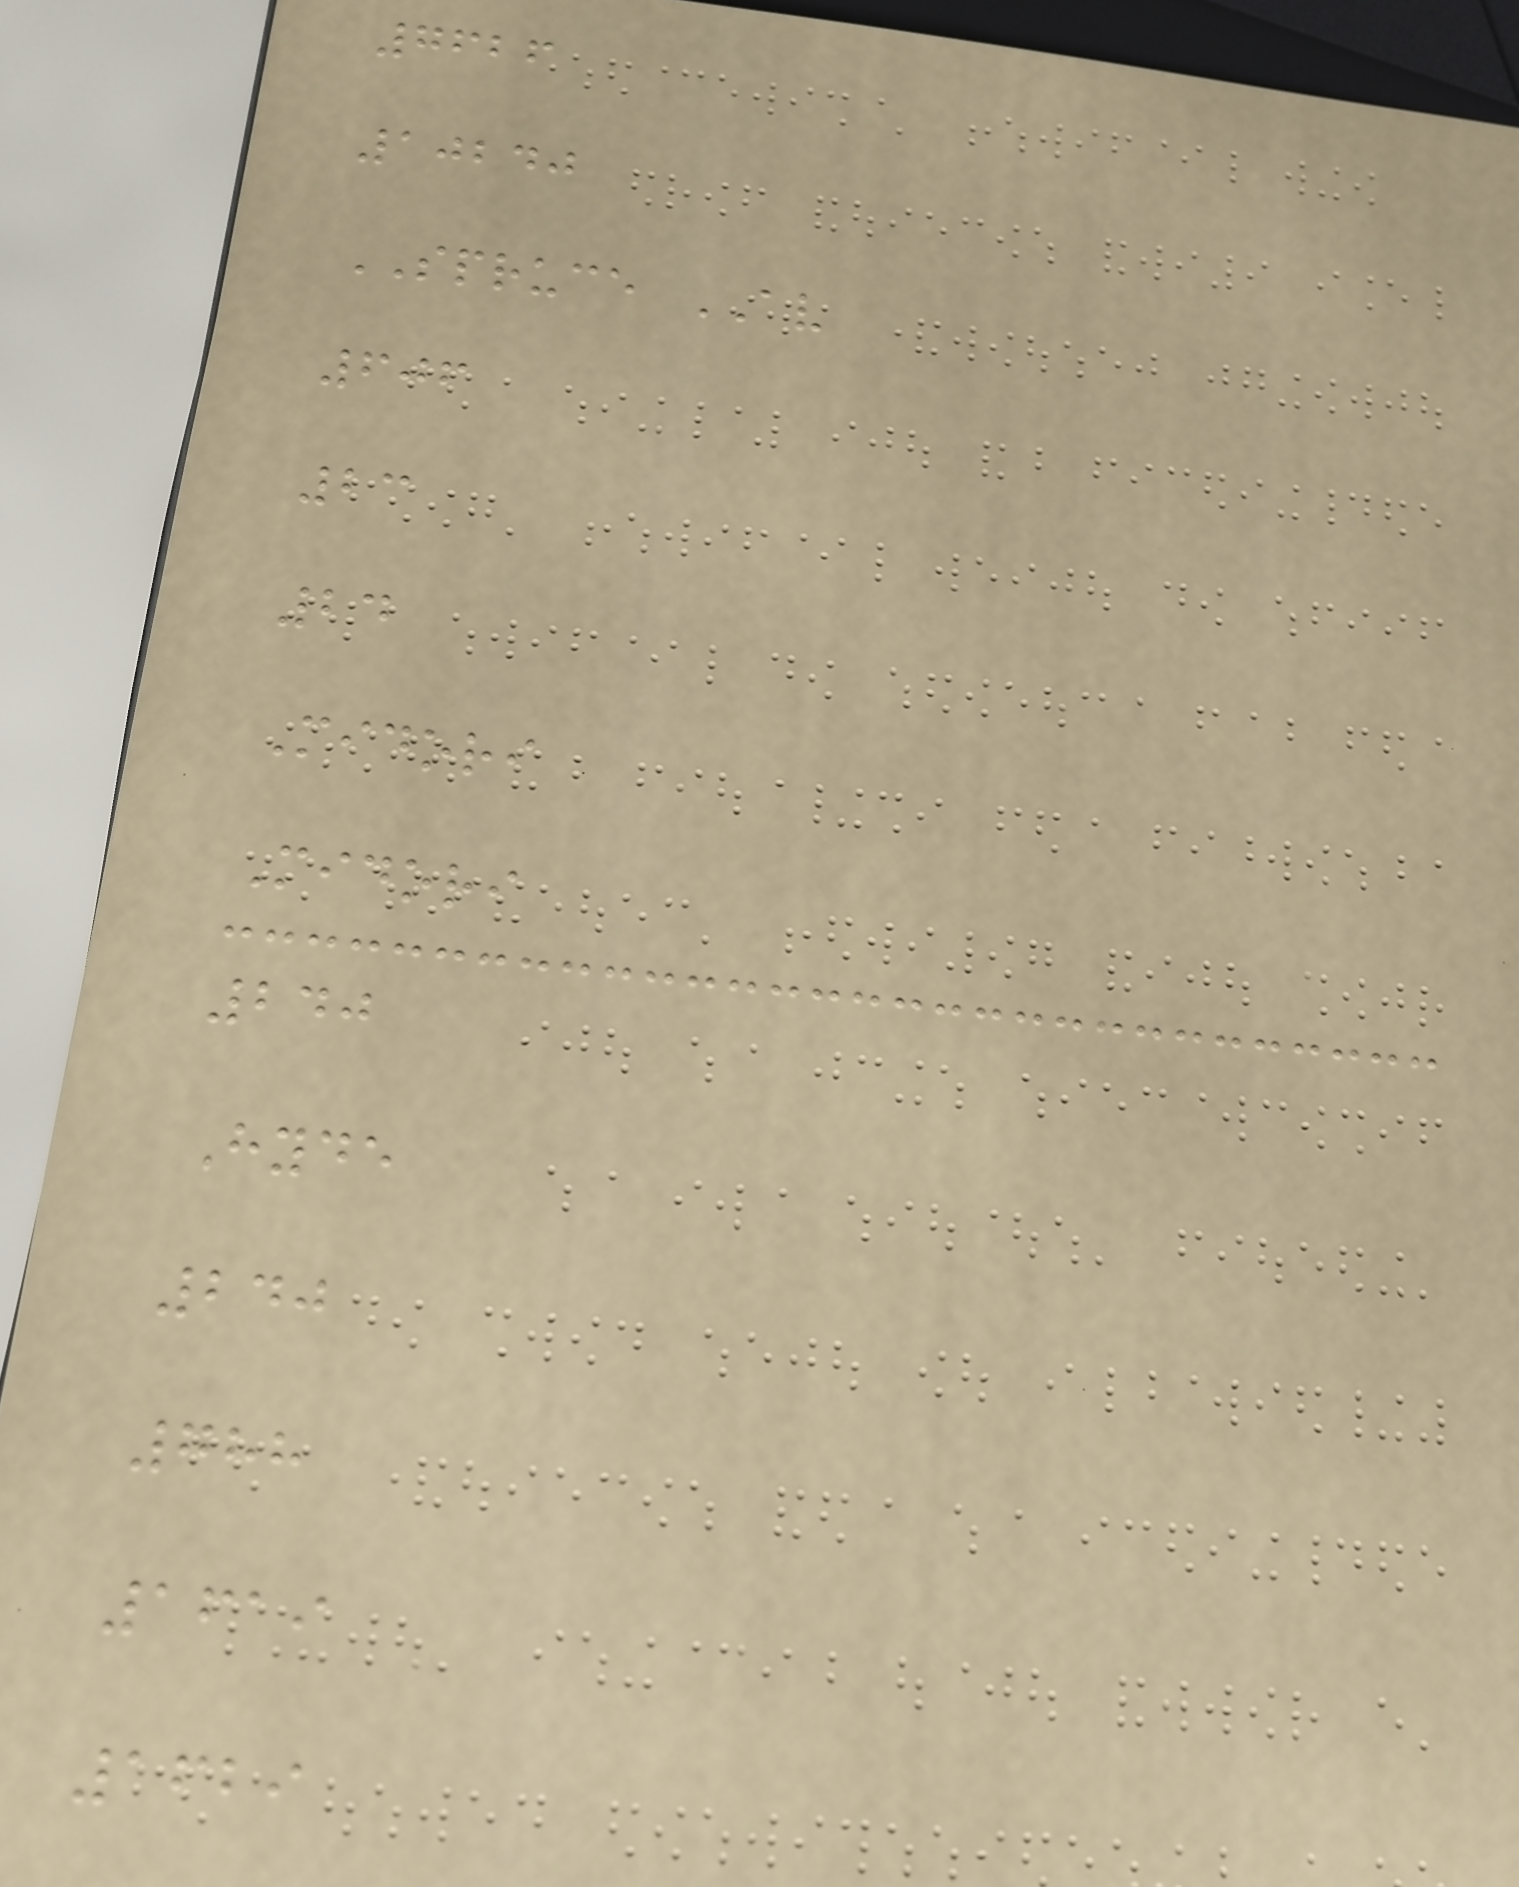7626
10240
SPRUCE AV
606
23
24
Midori
Midori
240
Hyde
240
788
1619
1629
